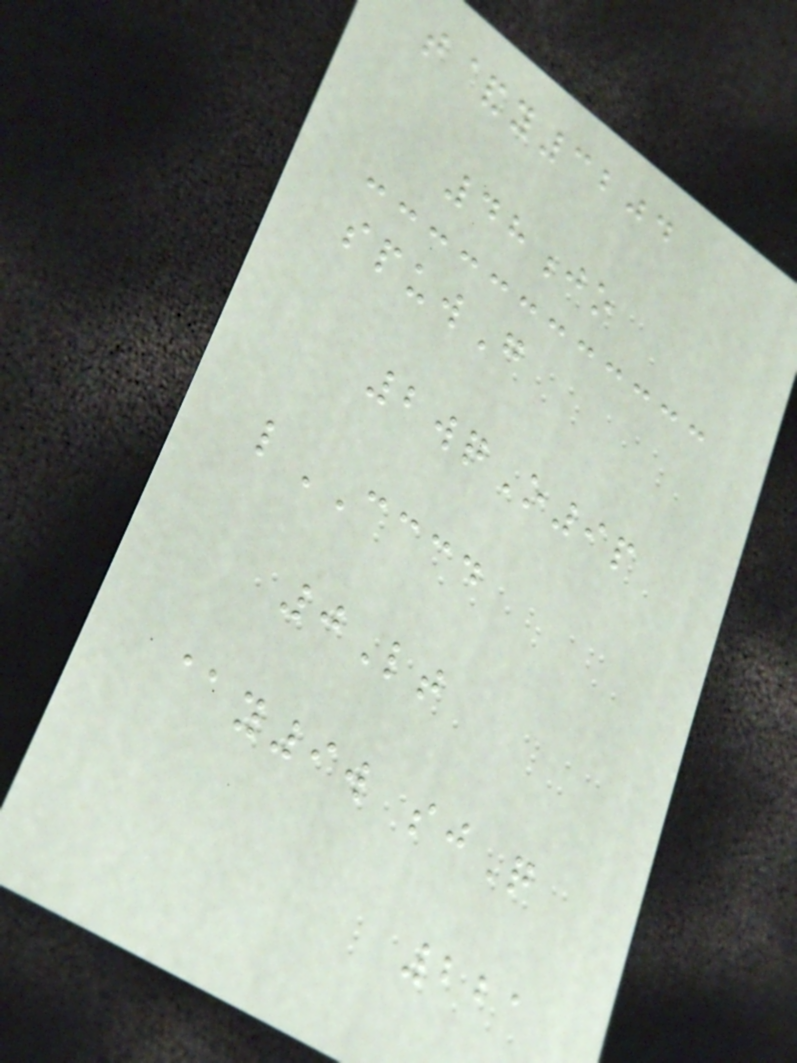t&y3204
48jo
spuwG
2wqO9p
lCCCD
0Lt
@y9w sjQ
221
